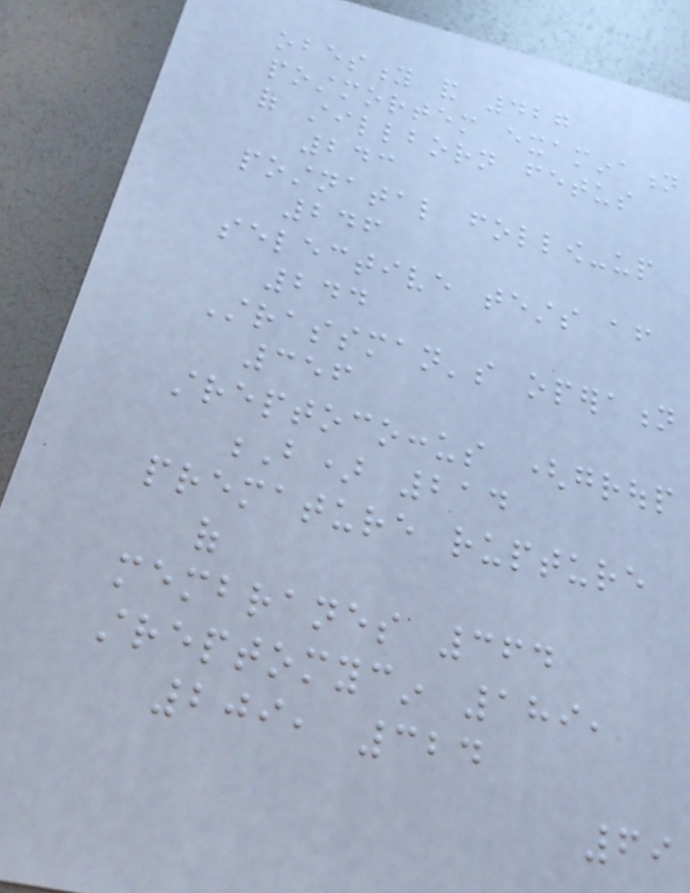obesity and 427
postmortem examination
of stillborn fetus
243
postnatal follow-up
246
selective tests after
244
Strassman's operation
356
streptococcus (group
B) 214
premature rupture
of
membranes 364
streptomycin 189,
209, 324
69
